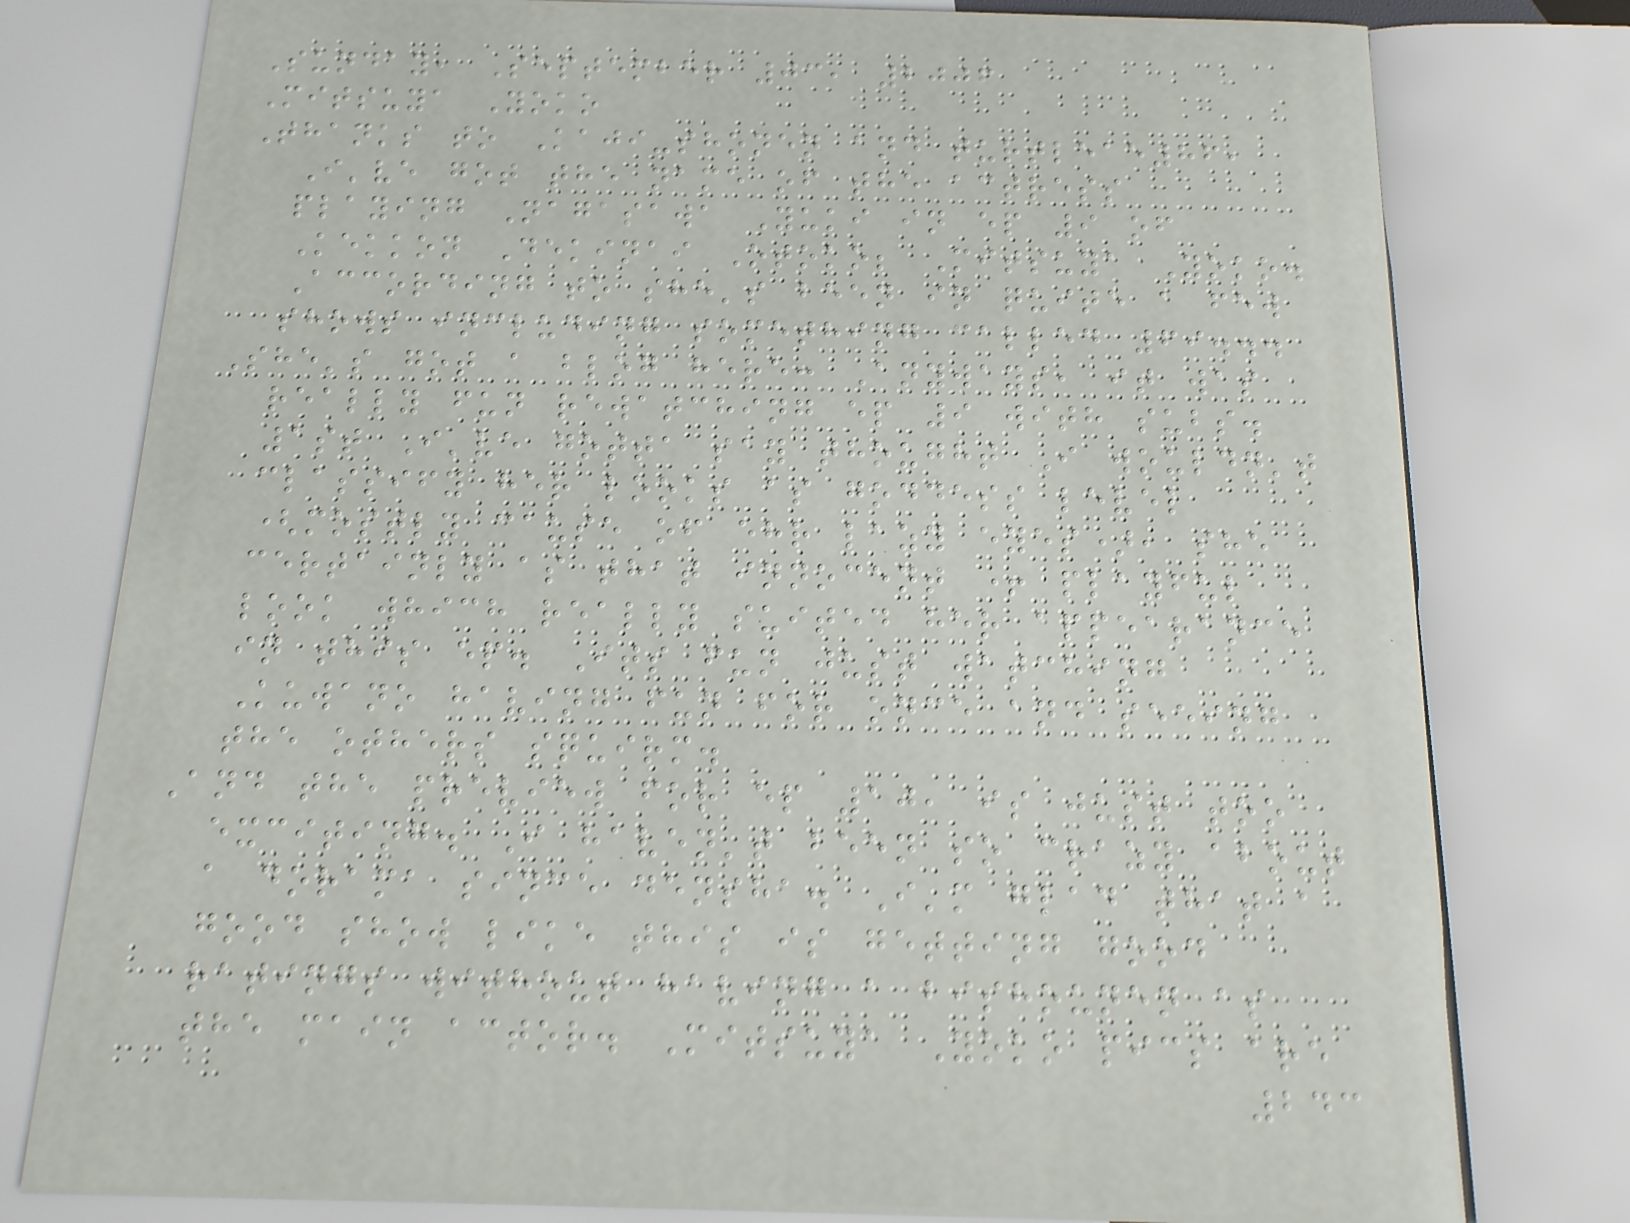Sunday, September 03, 2006
Mitsuya Yoko
Thanks to Kaji-shonen and turtleae86,
I've got the name of the actress
playing Nagasawa Yuki in ep 9 of
Kekkon Dekinai Otoko; Mitsuya Yoko.
According to she's been in quite a few
shows including something called 69...
She's got a blog here: Anyways, it was
really fun rewatching ep 9 with subs.
1st I've gotta say thought I wouldn't
classify her looks as goddess level
(mostly cause of ehr lazy eyes), she
certainly as that innocent + playful
look which really suited her appearance
in this ep. Its fun just watching
Kuwano having fun for once and seeing
the others squirm.
And the preview for ep 10, is just too
exciting. I haven't been so crazy about
a dorama since densha. I'm glad that a
good show like this is getting good
ratings without having a bishounen as
the main actor. Mitsuya Yoko pics are
243
